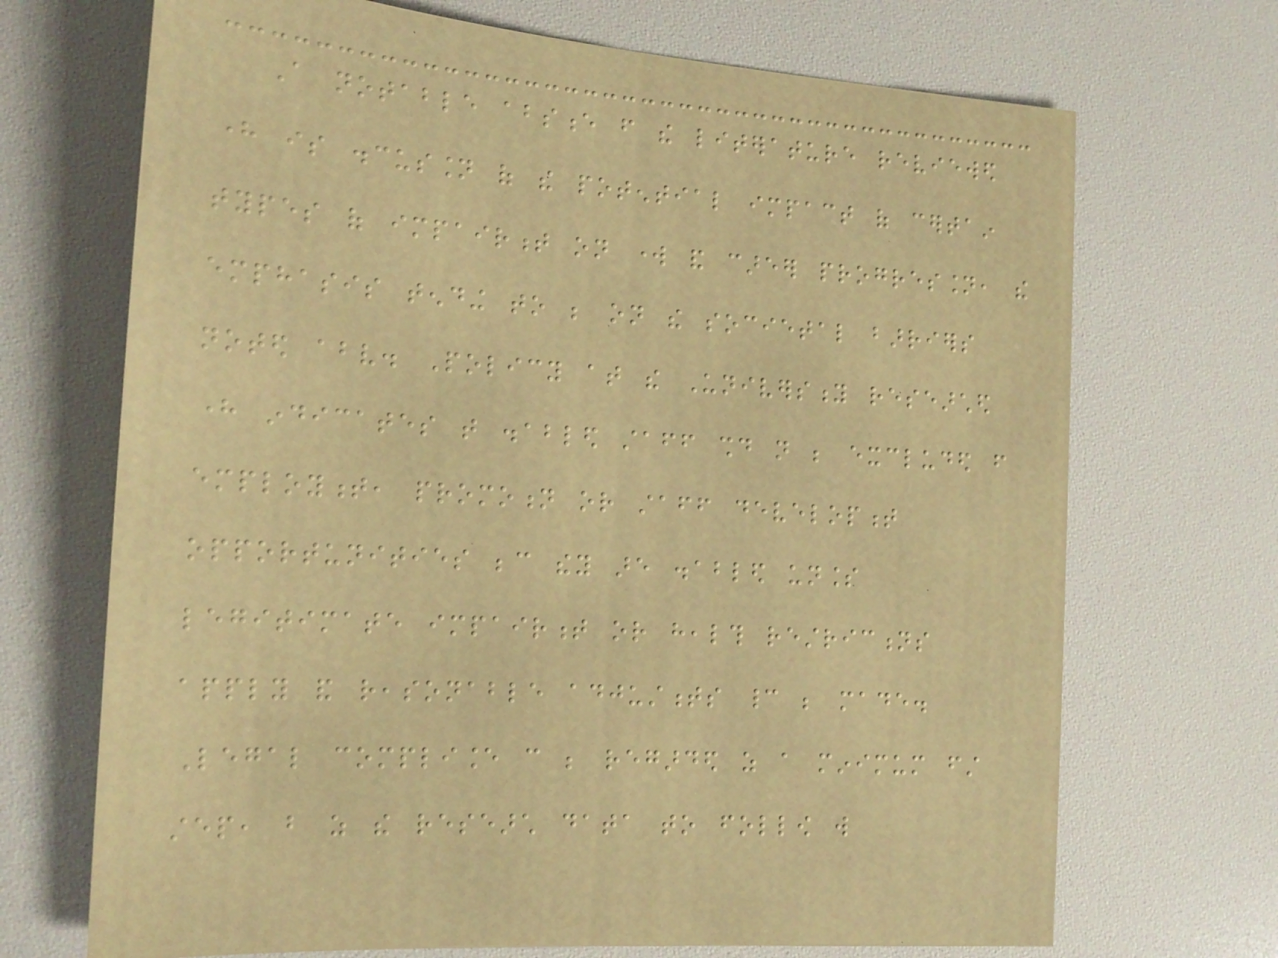A notable absence from the literature reviewed
here is discussion of the potential impact of certain
types of impairment on work and career progression, the
emphasis tending to be on the societal barriers
noted above. Policy at the University researched
here indicates that disabled staff should not be excluded from
employment, promotion or staff development
opportunities because they are disabled unless
legitimate impairment or health restrictions
apply and reasonable adjustments cannot be made.
Legal compliance can be regarded as a minimum first
step, but as the research data to follow will
